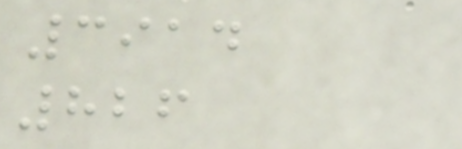3914
826
